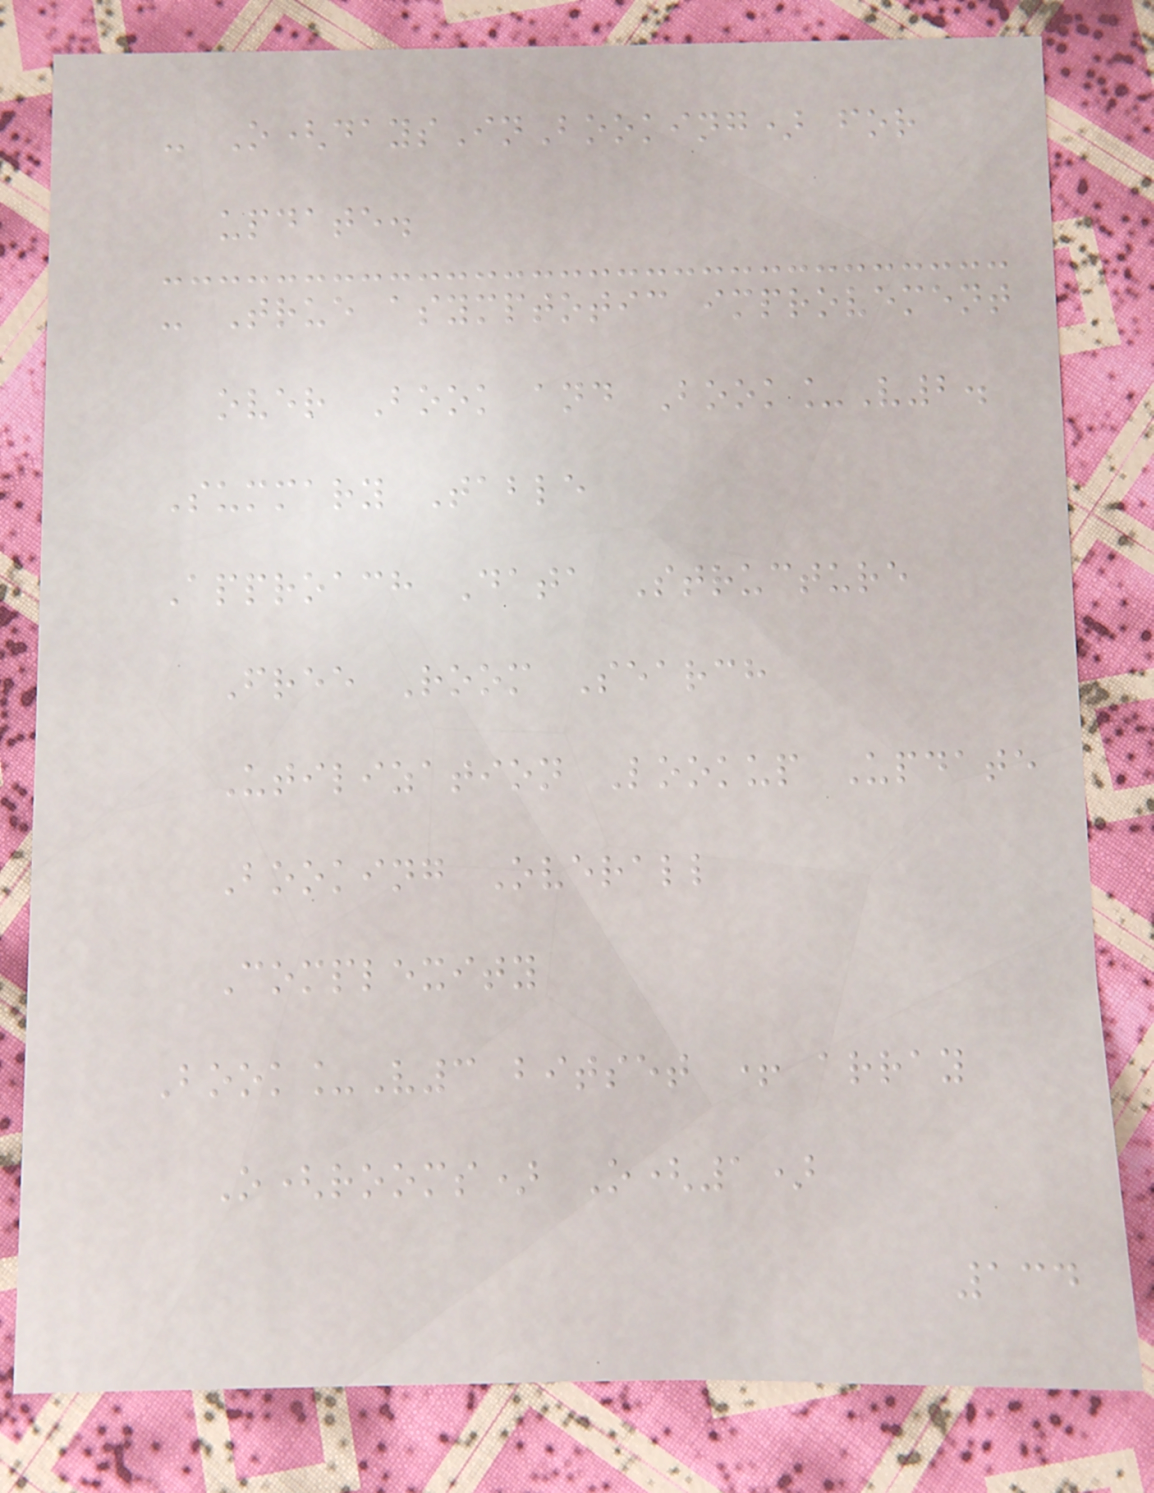- O(daysInBooking) for
update.
- True asymptotic improvement
over Book and Book_V2.
Summary Table
Approach Data Structure
Free Room Search
Utilization Lookup Update
Booking Overall
Complexity
Book_V3 bitset + array
O(rooms) O(1)
134
